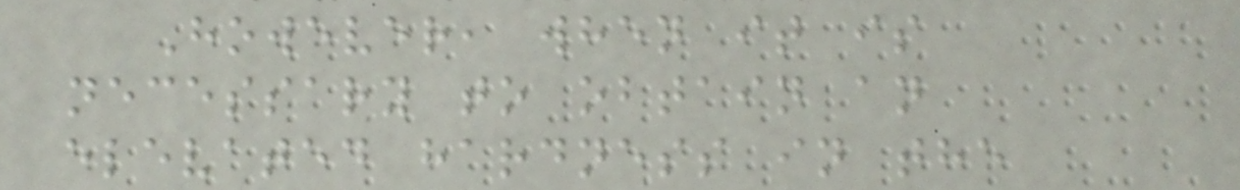However, when it is
necessary to obtain an
elevated hardness in the
